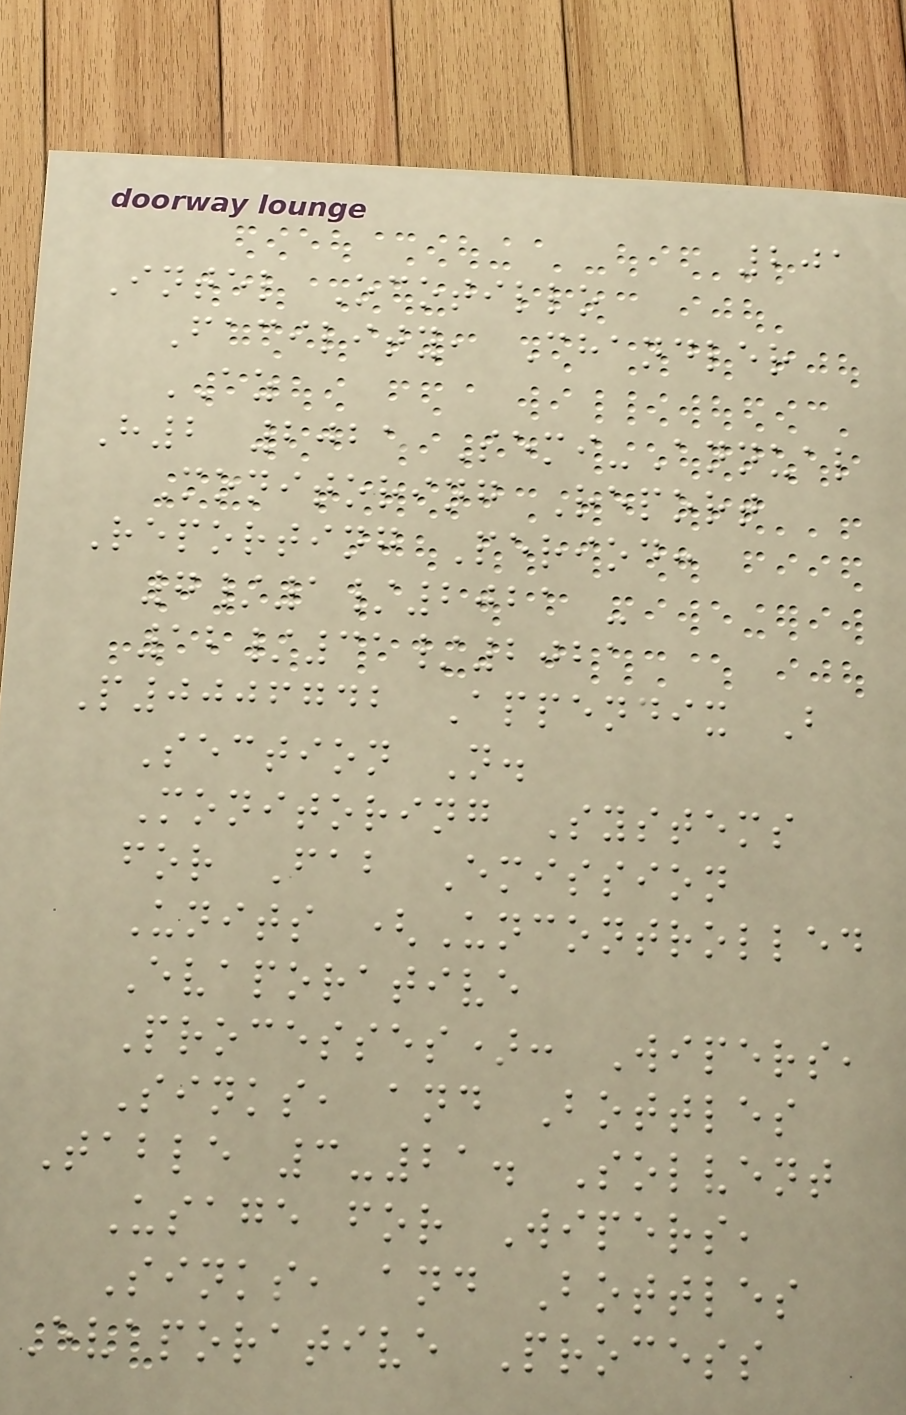201
Intel Ocotillo
Facility, Chandler
AZ
H2 2021 Semi-Annual
Monitoring Report
Reporting Period:
7/1/2021 -
12/31/2021
P0006742 Appendix B
Section N.
Monitoring Systems
for Fab Emission
Units (Uncontrolled
Evaporative
Processes): Wipers,
Sinks, and Bottles
Table 3-21. Solvent
Usage for Wipers,
Sinks, and Bottles
Evaporative Process
